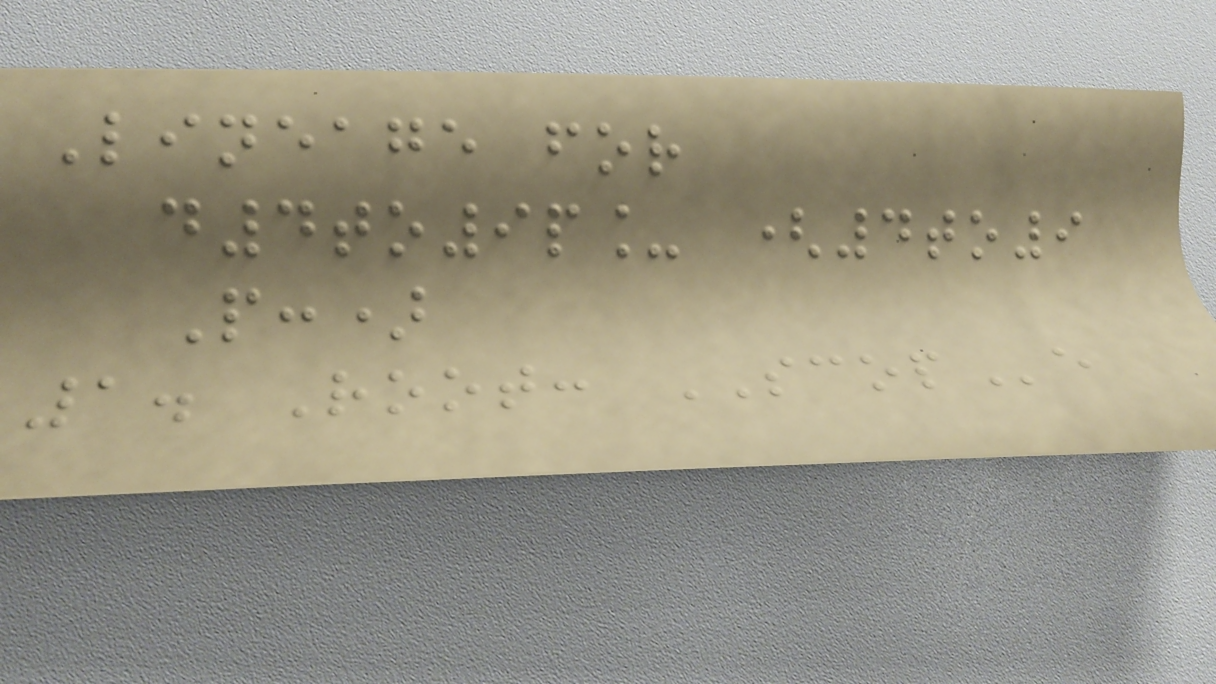Lineage for
d4to9p_ (4to9
P:)
1. Root: SCOPe
